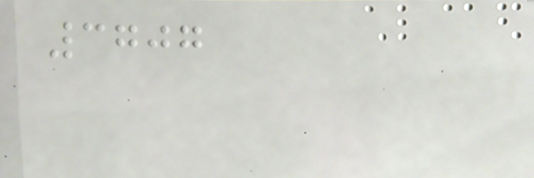3707
